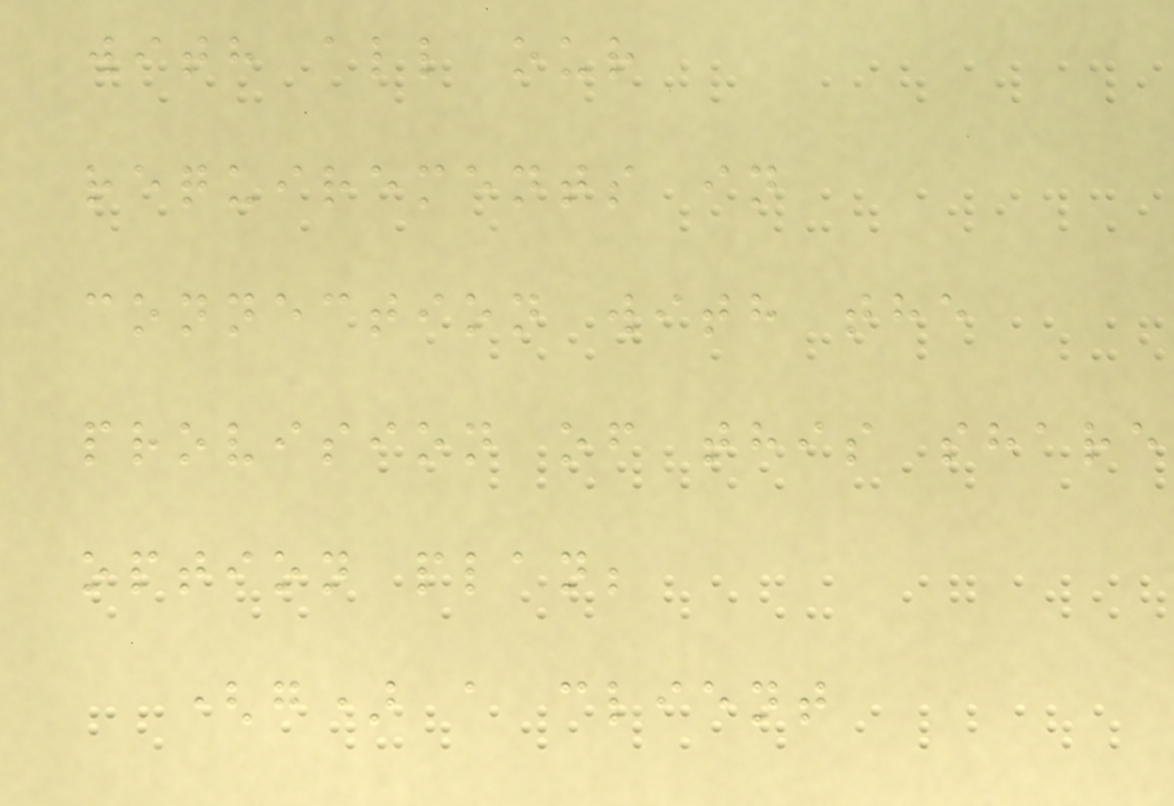with all our
requirements in
connection with the
provision of this share
option plan;
(g) a client
